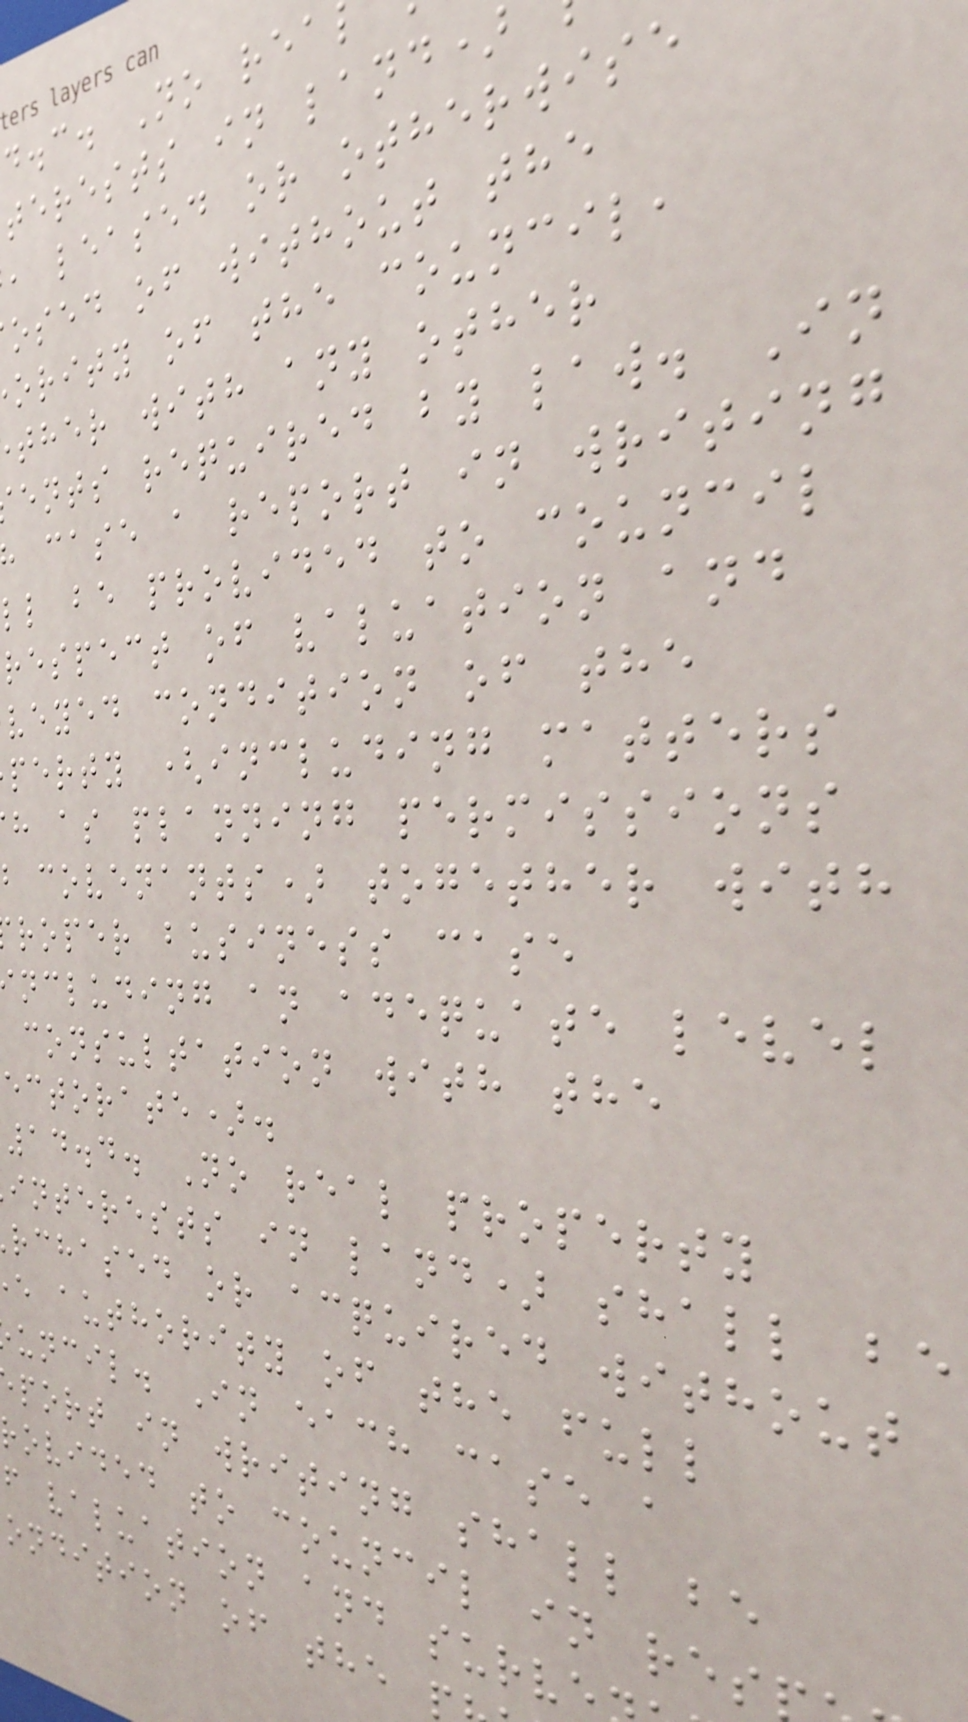d.c. No rea
terests in land)
, leased or otherwise
osed of without the
ority of the council,
ther with any other
ents required by law. In
case a report in writing
ll be provided to council
respect of valuation and
veyed condition of the
perty (including matters
h as planning permissions
covenants) together with
roper business case
ncluding an adequate level
consultation with the
ectorate).
14.4. No real property
interests in land) shall be
rchased or acquired without
e authority of the full
uncil. In each case a
port in writing shall be
rovided to council in res
f valuation and surve
ondition of the
